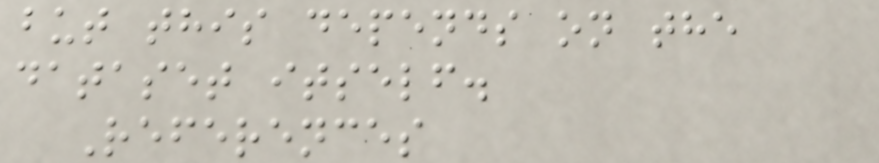but this depends on the
dataset itself.
References
